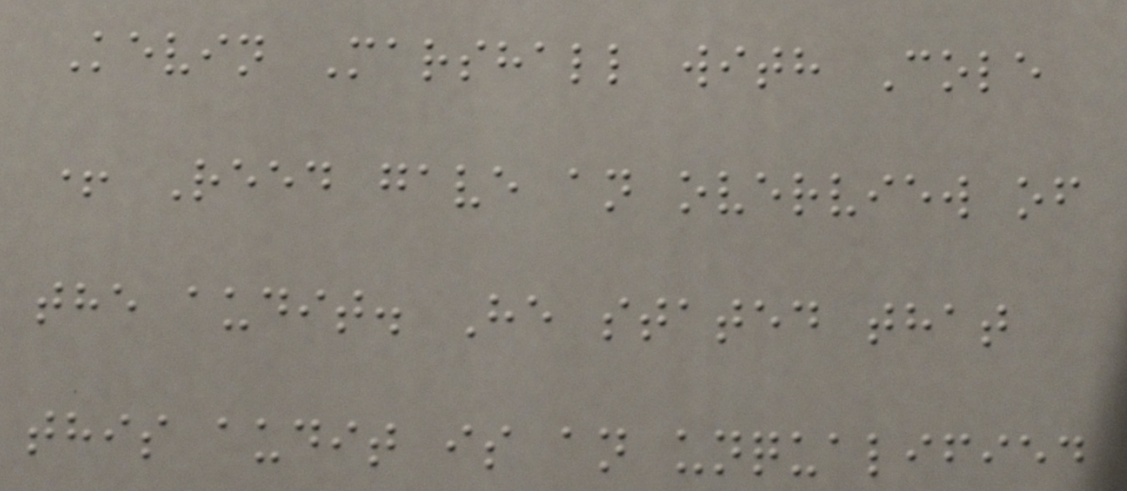Kevin Marshall with Cole
+ Reed gave an overview of
the audit. He stated that
this audit is an unqualified
